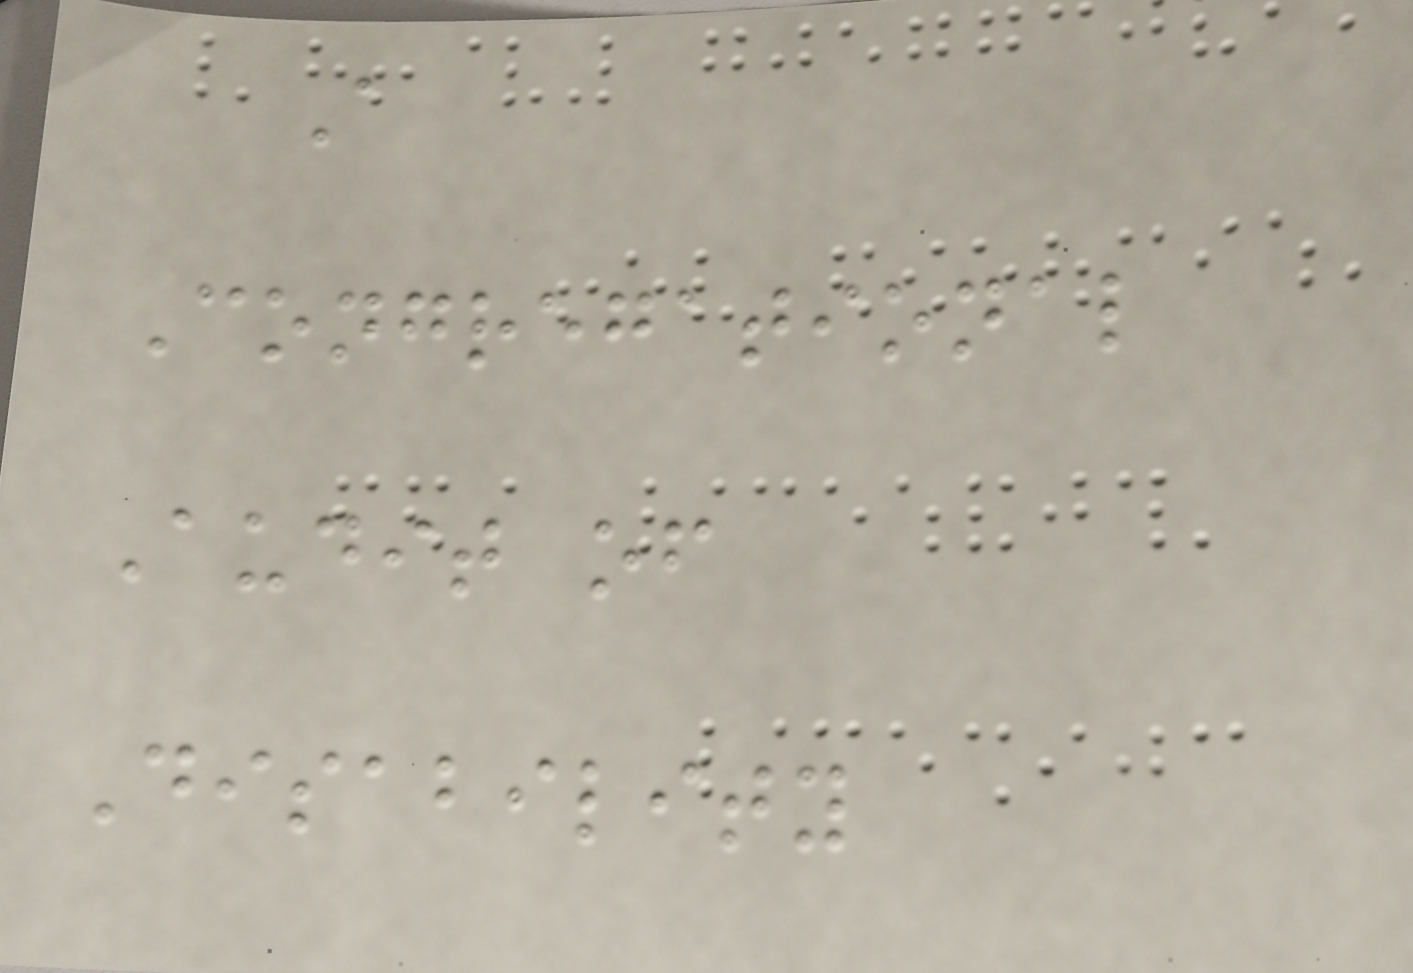A
Congregational
Audit of
Disability
